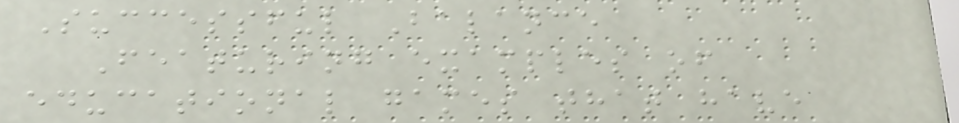Successful Balance
Featuring examples of
educational games that have
